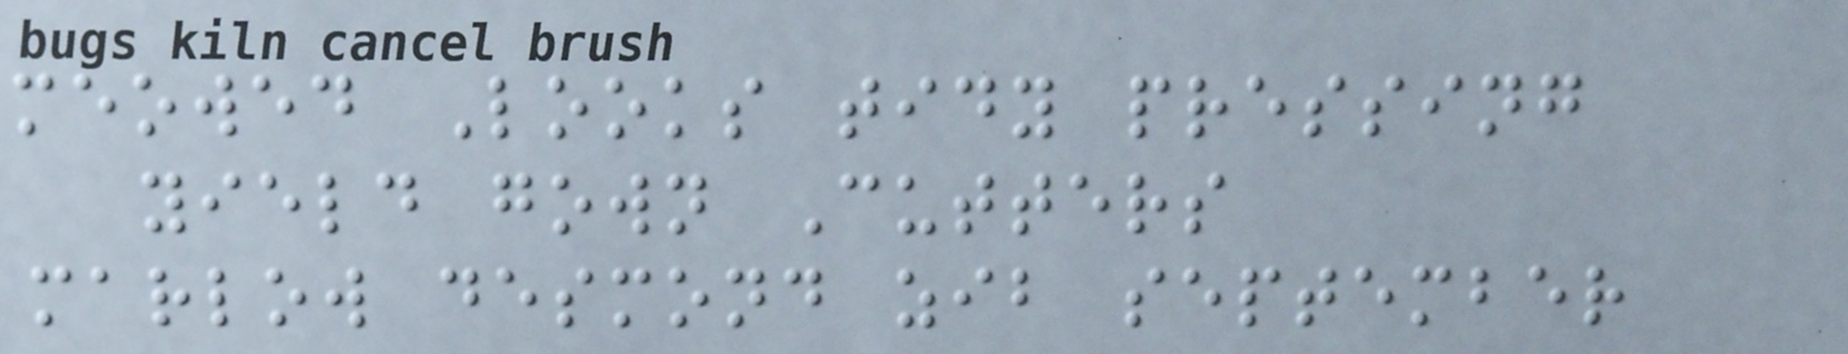meowed Looks tidy pressing
yield gown Cutters
marlow desmond zib september
